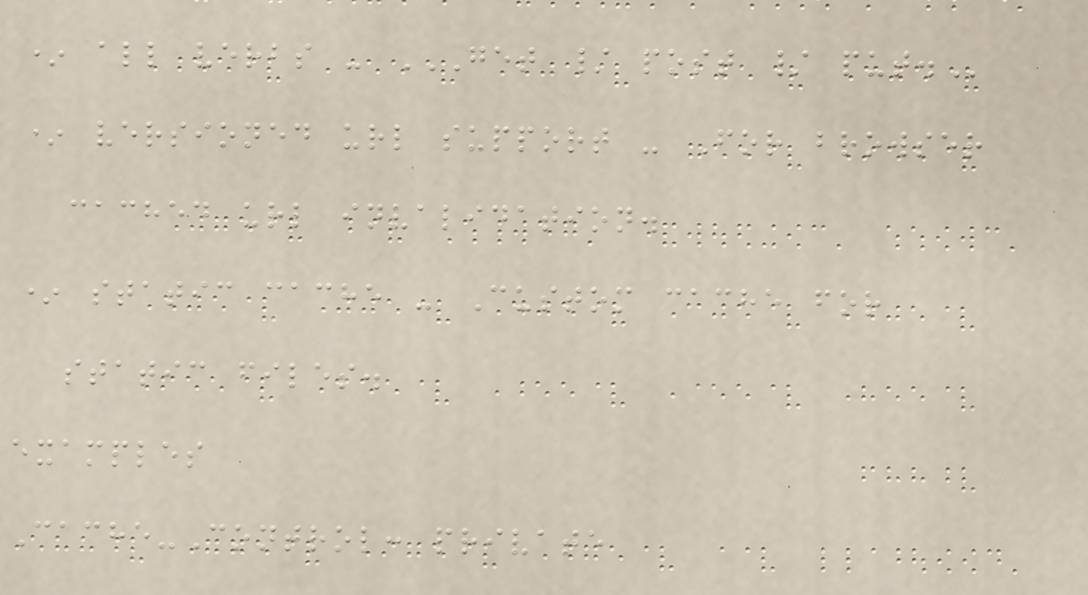* all verbs - GET / POST / PUT.
* versioned url support - For browser
cached url invalidation.
* static cache - Custom cache for
static files.
examples
Cache-Control: private
